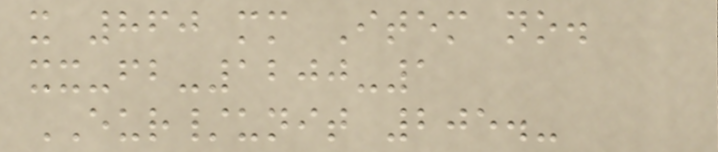x 860 mm Item no.
xx-fb-1200-1
EUR/unit 205.-
